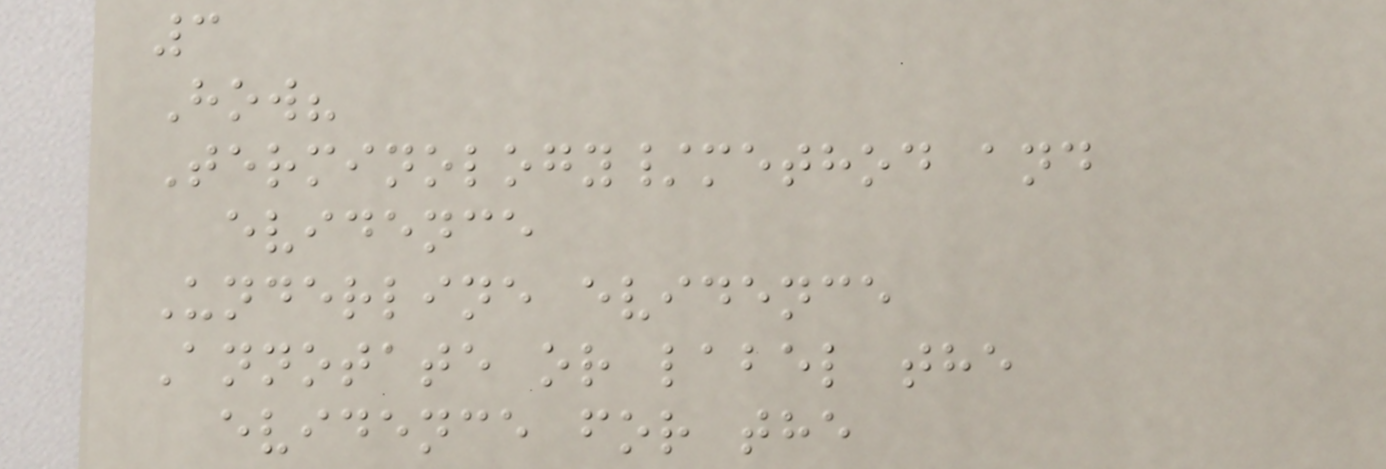3
How?
Terminology/method and
evidence
Underline evidence
Annotate or label the
evidence for the
